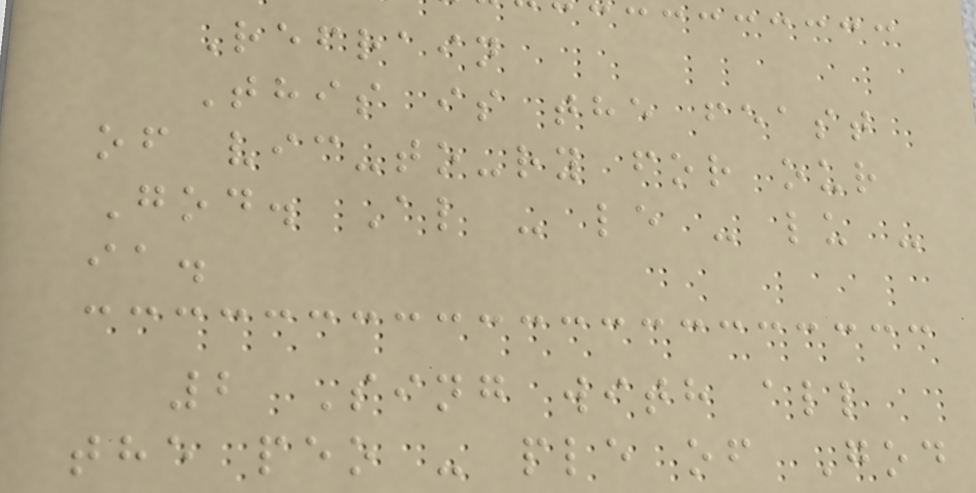Refrain
This is the feast
of vic-to-ry for our
God. Al - le - lu -
ia.
2 Sing with all
the peo - ple of God
